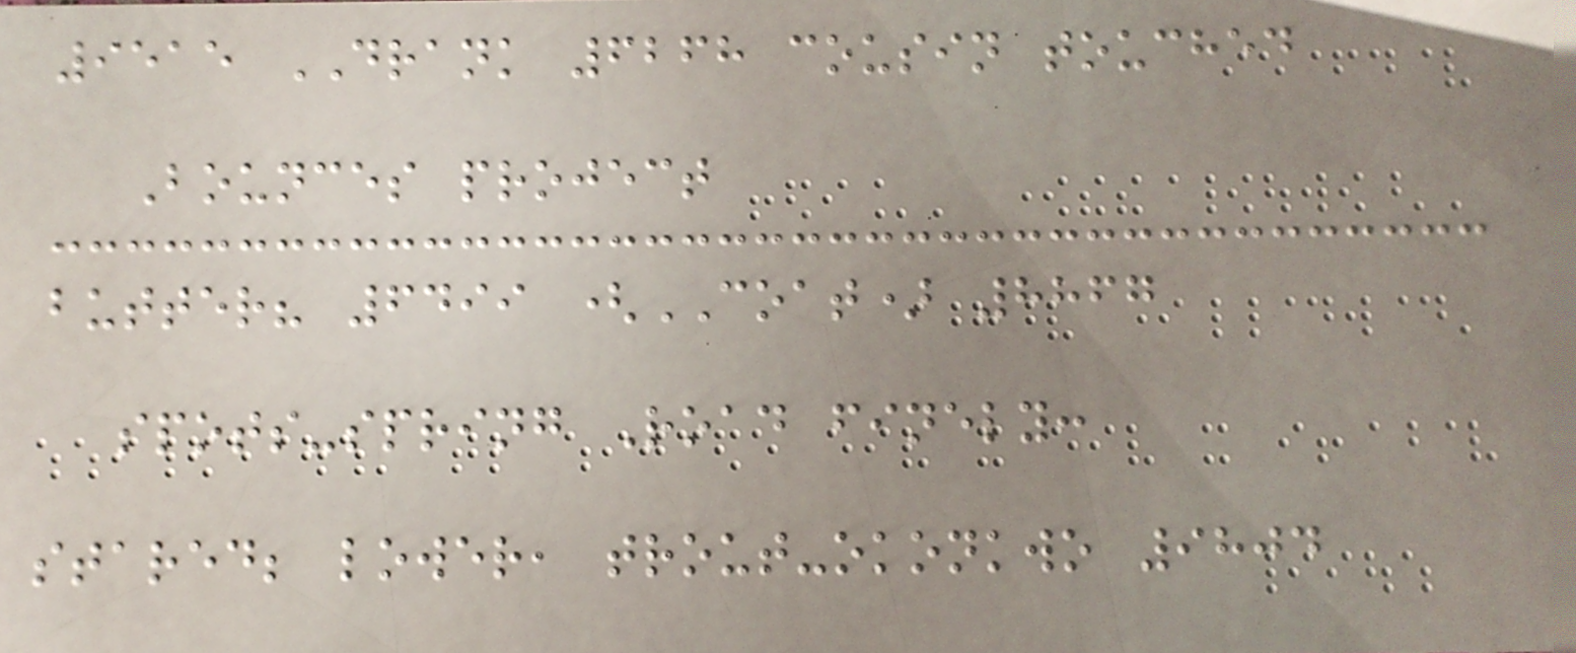9515 DRANK 6268 cousin touched
Bounces project
butter? 6499 (COAT) 8867
spots-spring Road finely:
stared; lower, trout-okonkwo 9804
